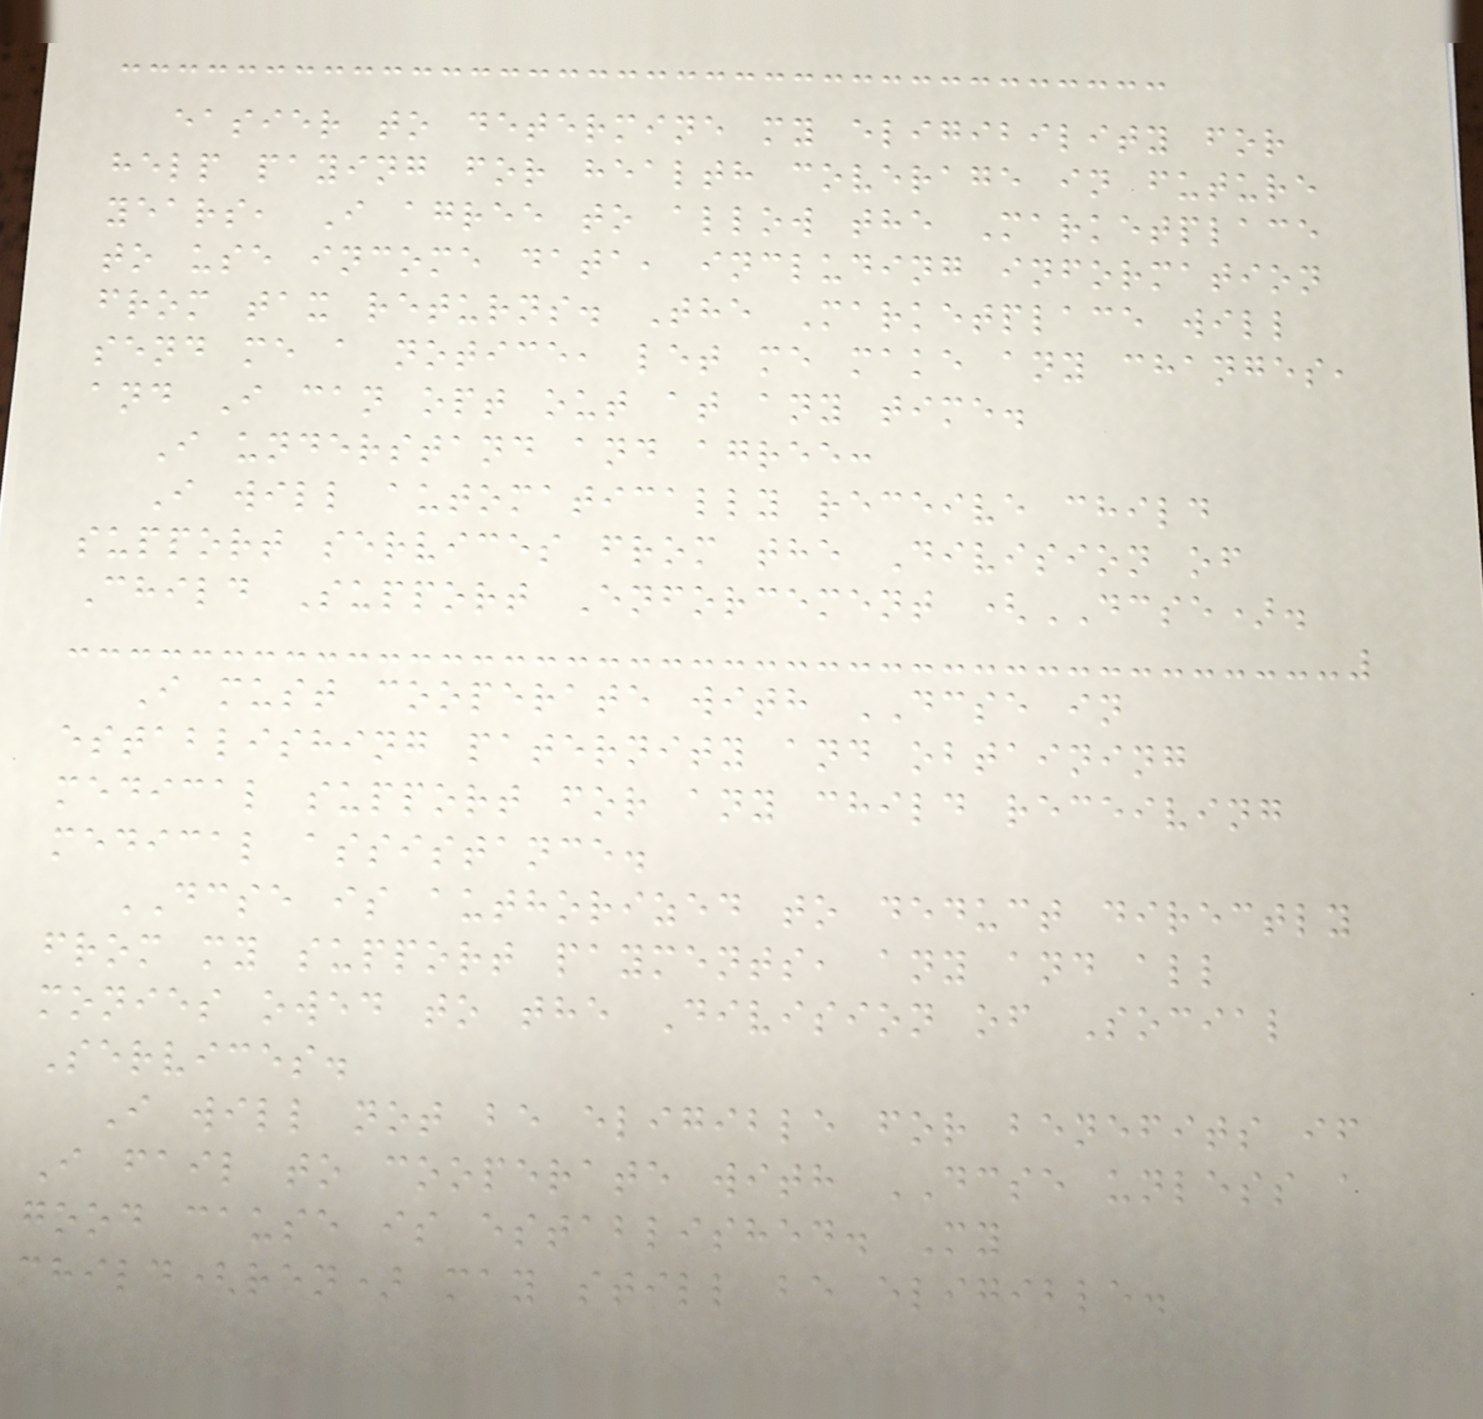easier to determine my eligibility for
help paying for health coverage in future
years, I agree to allow the Marketplace
to use income data, including information
from tax returns. The Marketplace will
send me a notice, let me make any changes,
and I can opt out at any time.
I understand and agree:
I will automatically receive child
support services from the Division of
Child Support Enforcement (DCSE).
I must cooperate with DCSE in
establishing paternity and obtaining
medical support for any child receiving
medical assistance.
DCSE is authorized to deduct directly
from my support payments, any and all
monies owed to the Division of Social
Services.
I will not be eligible for benefits if
I fail to cooperate with DCSE unless a
good cause is established. My
child(ren) may still be eligible.
